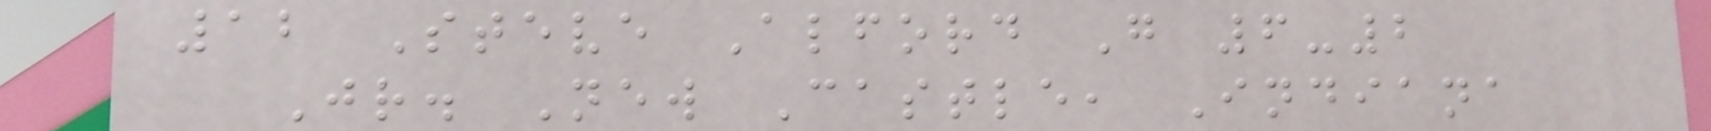12 Steve Alford G 6-2
Jr. New Castle, Indiana
